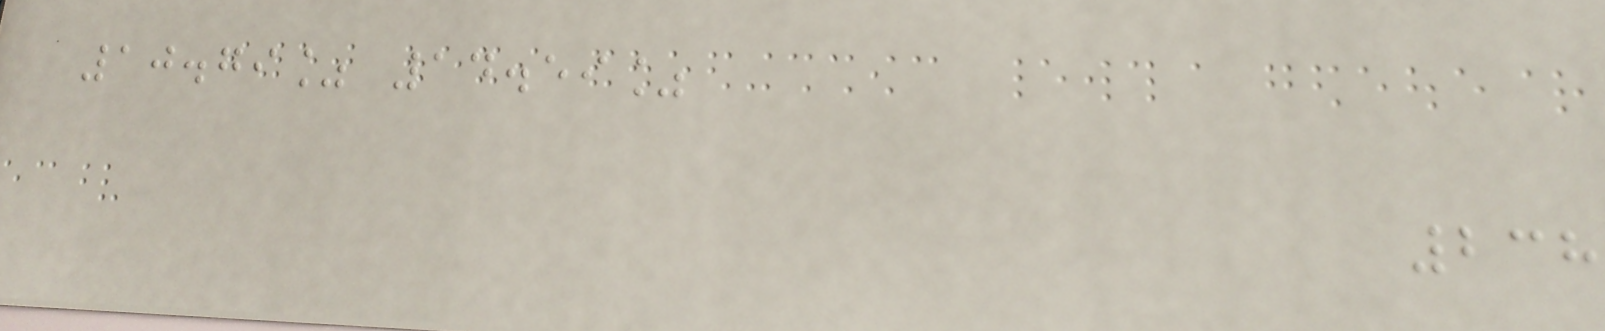10.79% 14.59%
238
